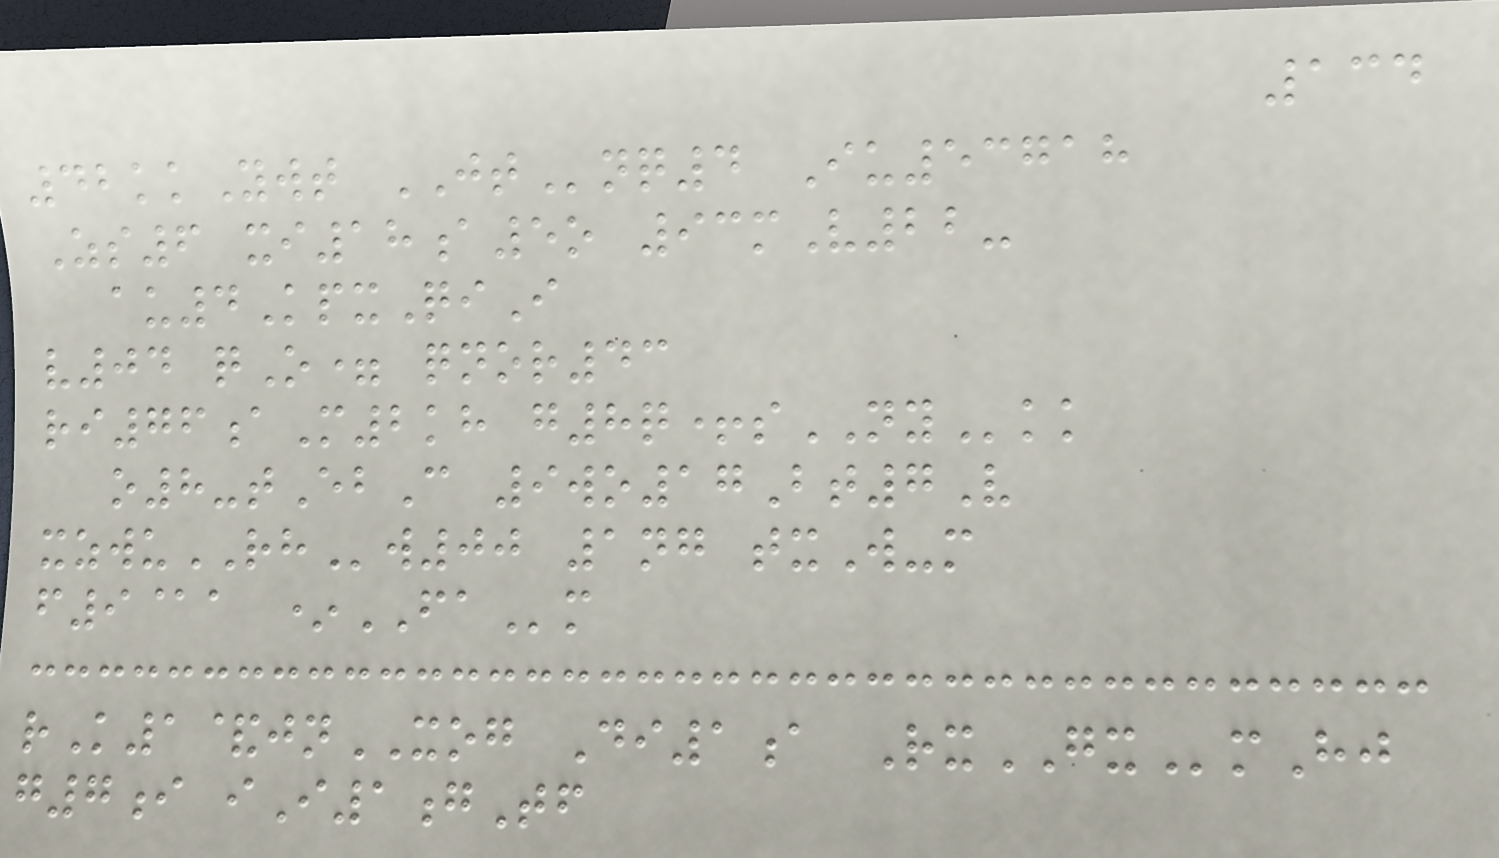134
42kkYwt JTnq4 Iu53718
Zs6 xi18a5o 93mV22-
au4KpxQiI
v04 qO= qnor43
ri76aM2kh g8q+sNYkk
o8-tEbC 9wo17Bt7V
xzwuRHw00 1ng txW-m
f9@a *FAm
rK1&jnXOG Di1a RxGXmHj
g7i iI1gTf
